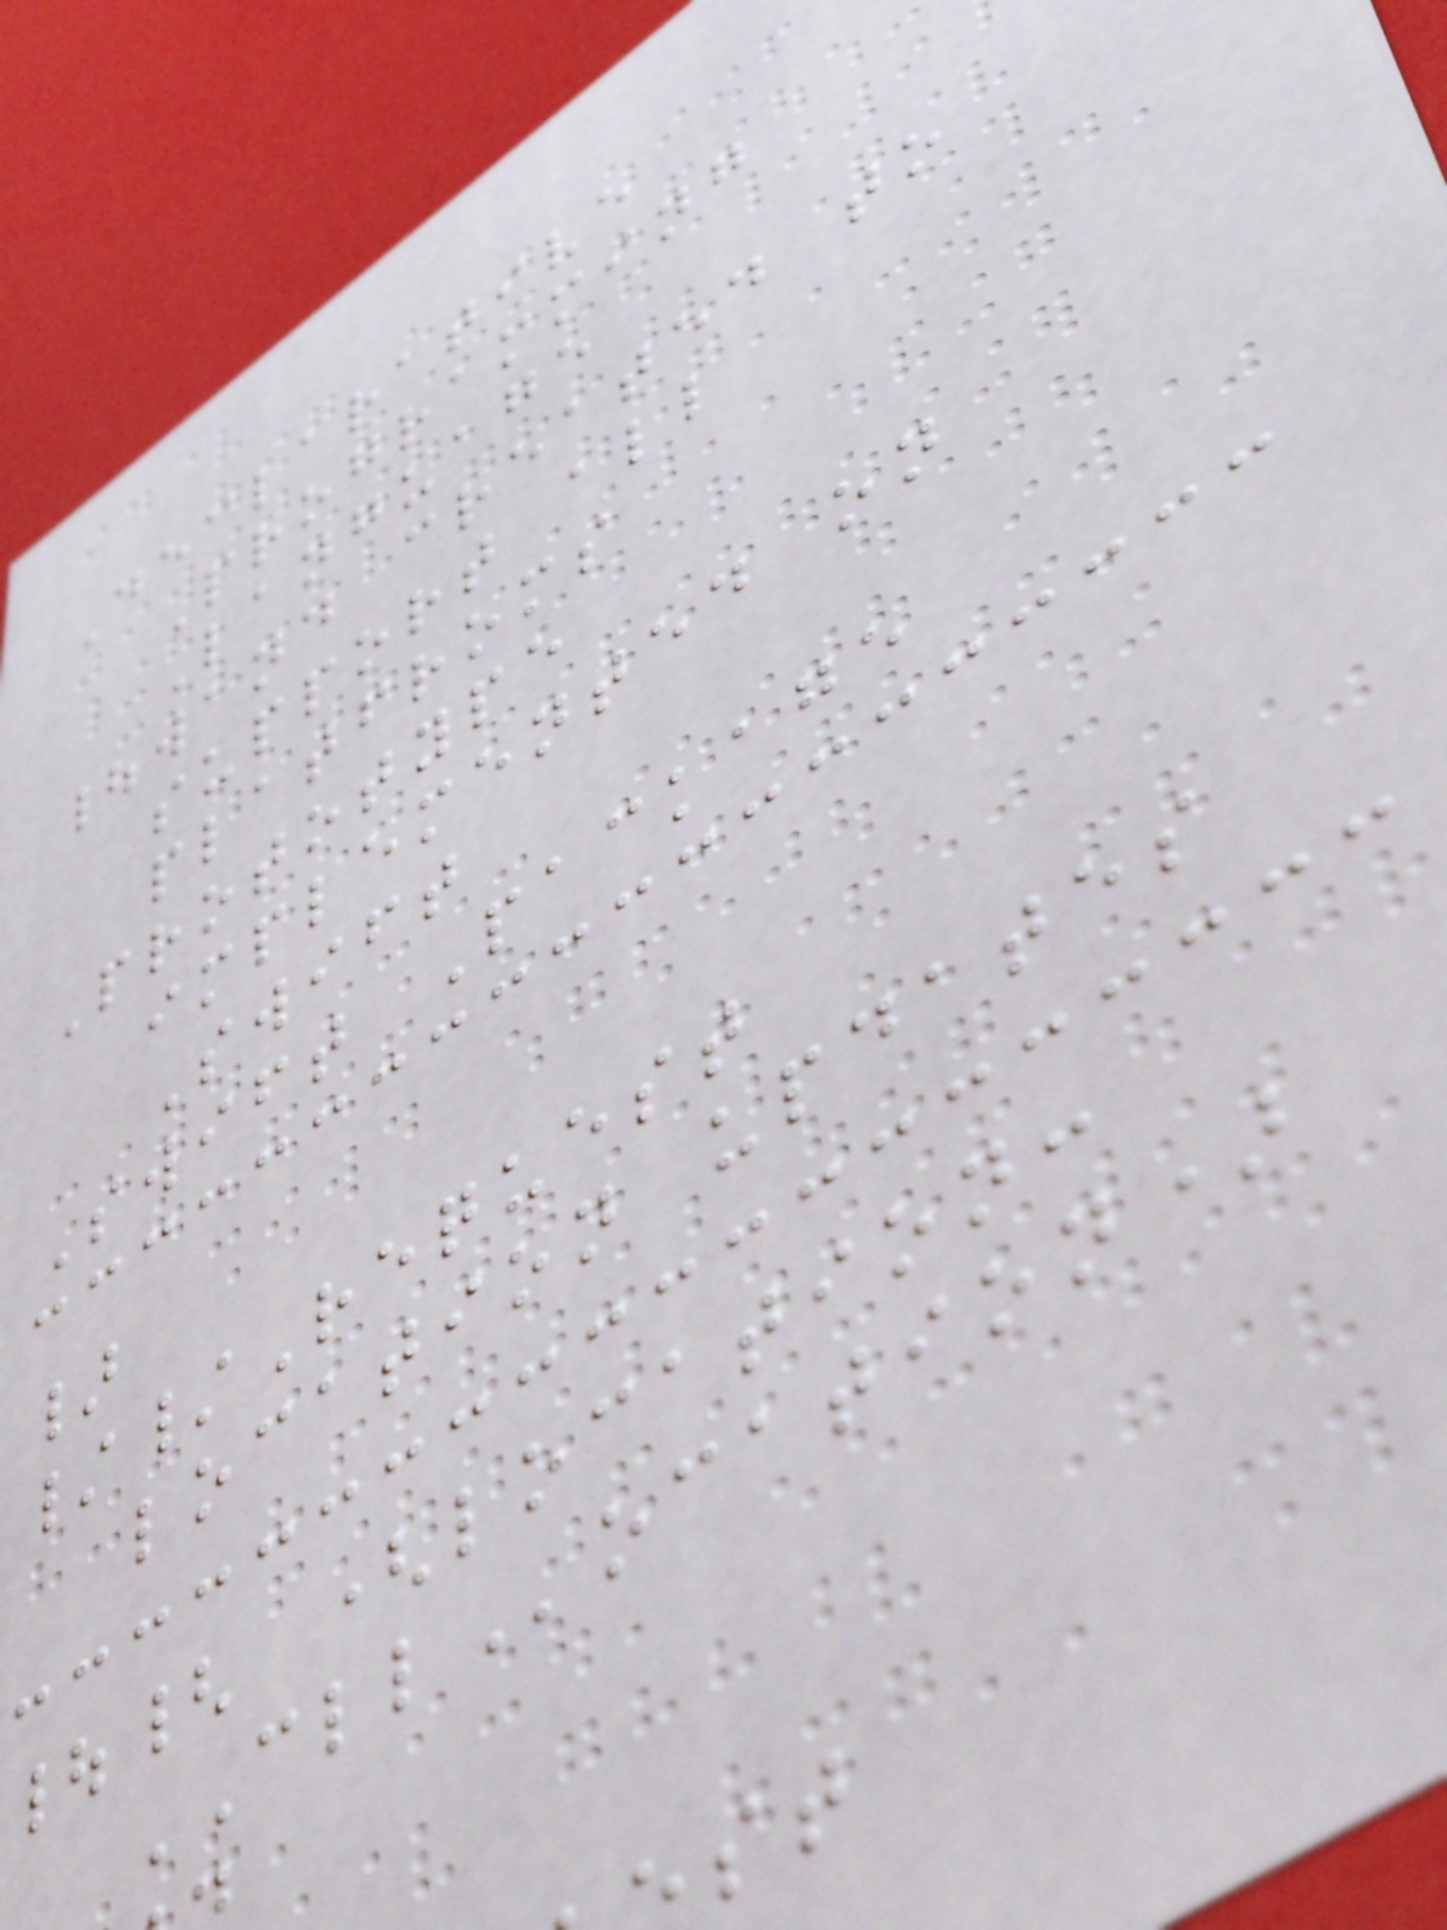Declarative
Programming
Language
|wand created to
support all
platfroms
Prototype
implemented on
Swift
Swift Package
}
//Request
location updates
|{ (location:
CLLocation)
